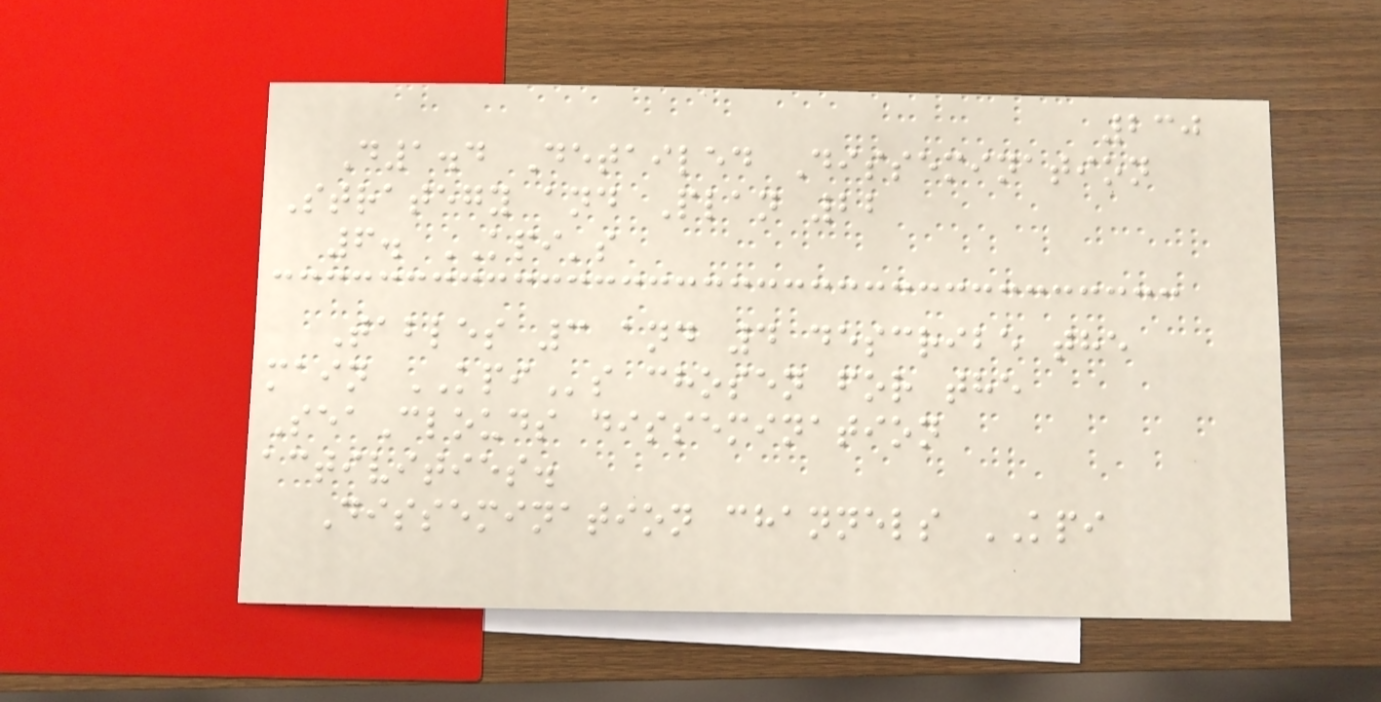230
D1.4 Detailed Dissemination
Strategy and Plan 22
6. KPI's
Tables 3 and 4 describe the
main KPIs chosen for the
SeaClouds dissemination
activities.
Dissemination channels KPI
